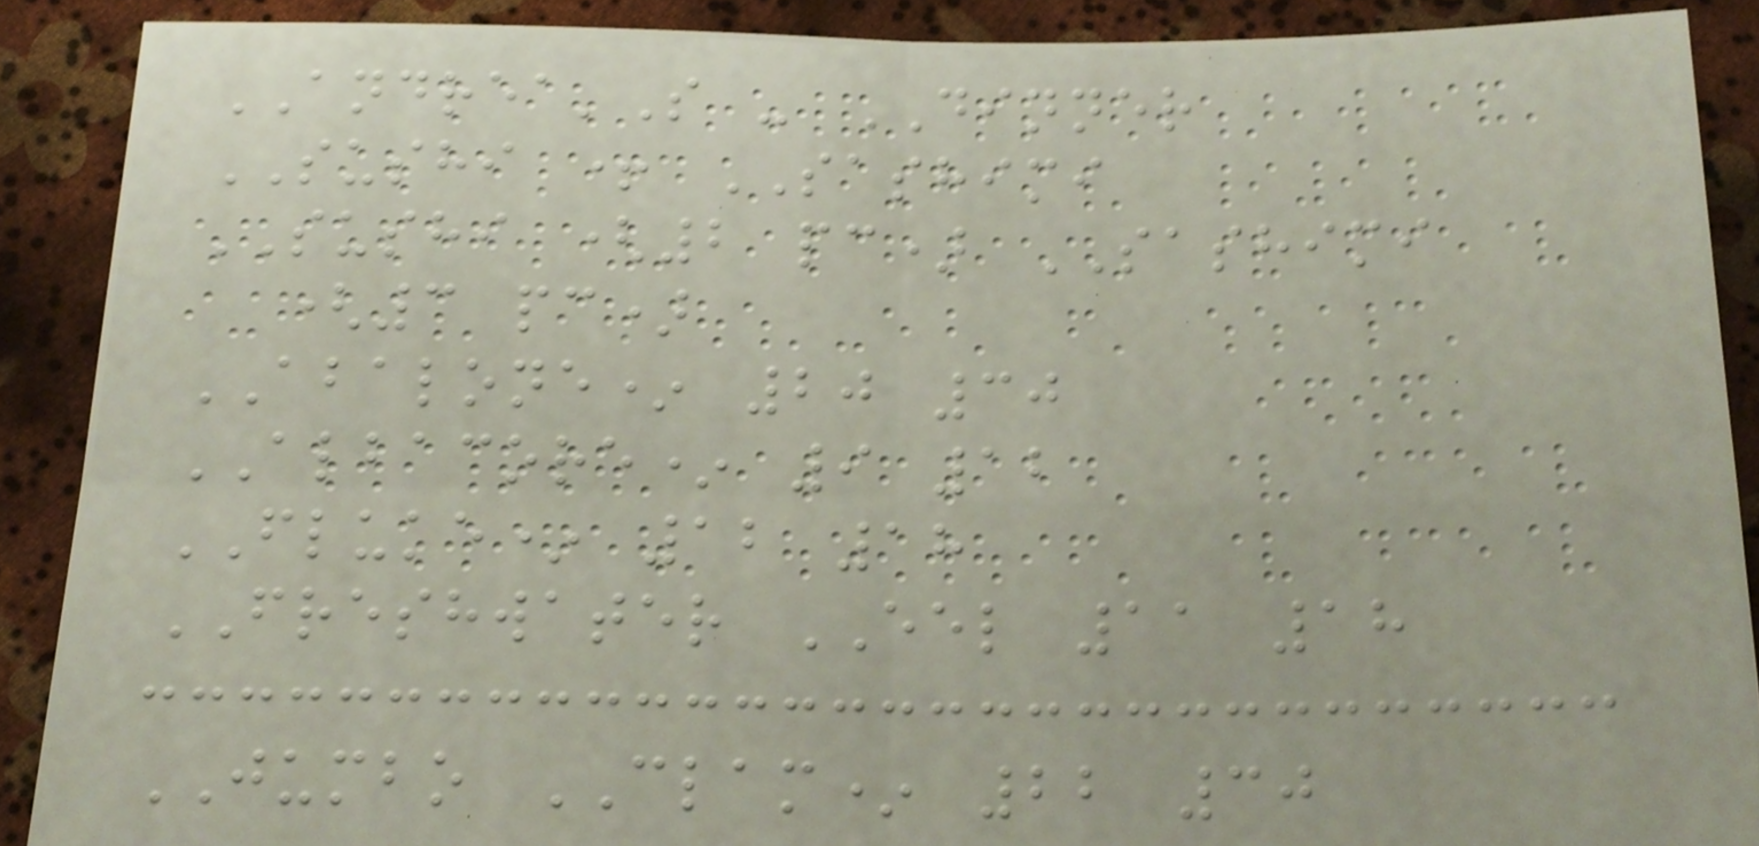ANDREA'S - DINNER
SUSHI + SASHIMI
SUSHI (2 pc) SASHIMI
(3 pc)
ABALONE* 20 30
ALBACORE* 9 12
FLUKE* 12 18
FRESHWATER EEL 11 18
JUMBO CLAM* 22 30
